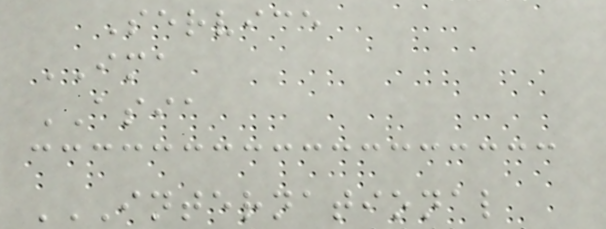Service
IMA
ASIA
INTERNATIONAL
